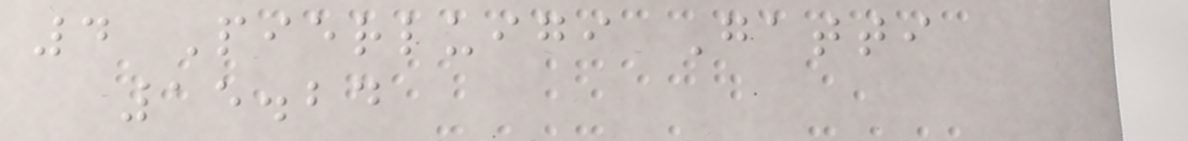4 Pierluigi Gatti
15.24
